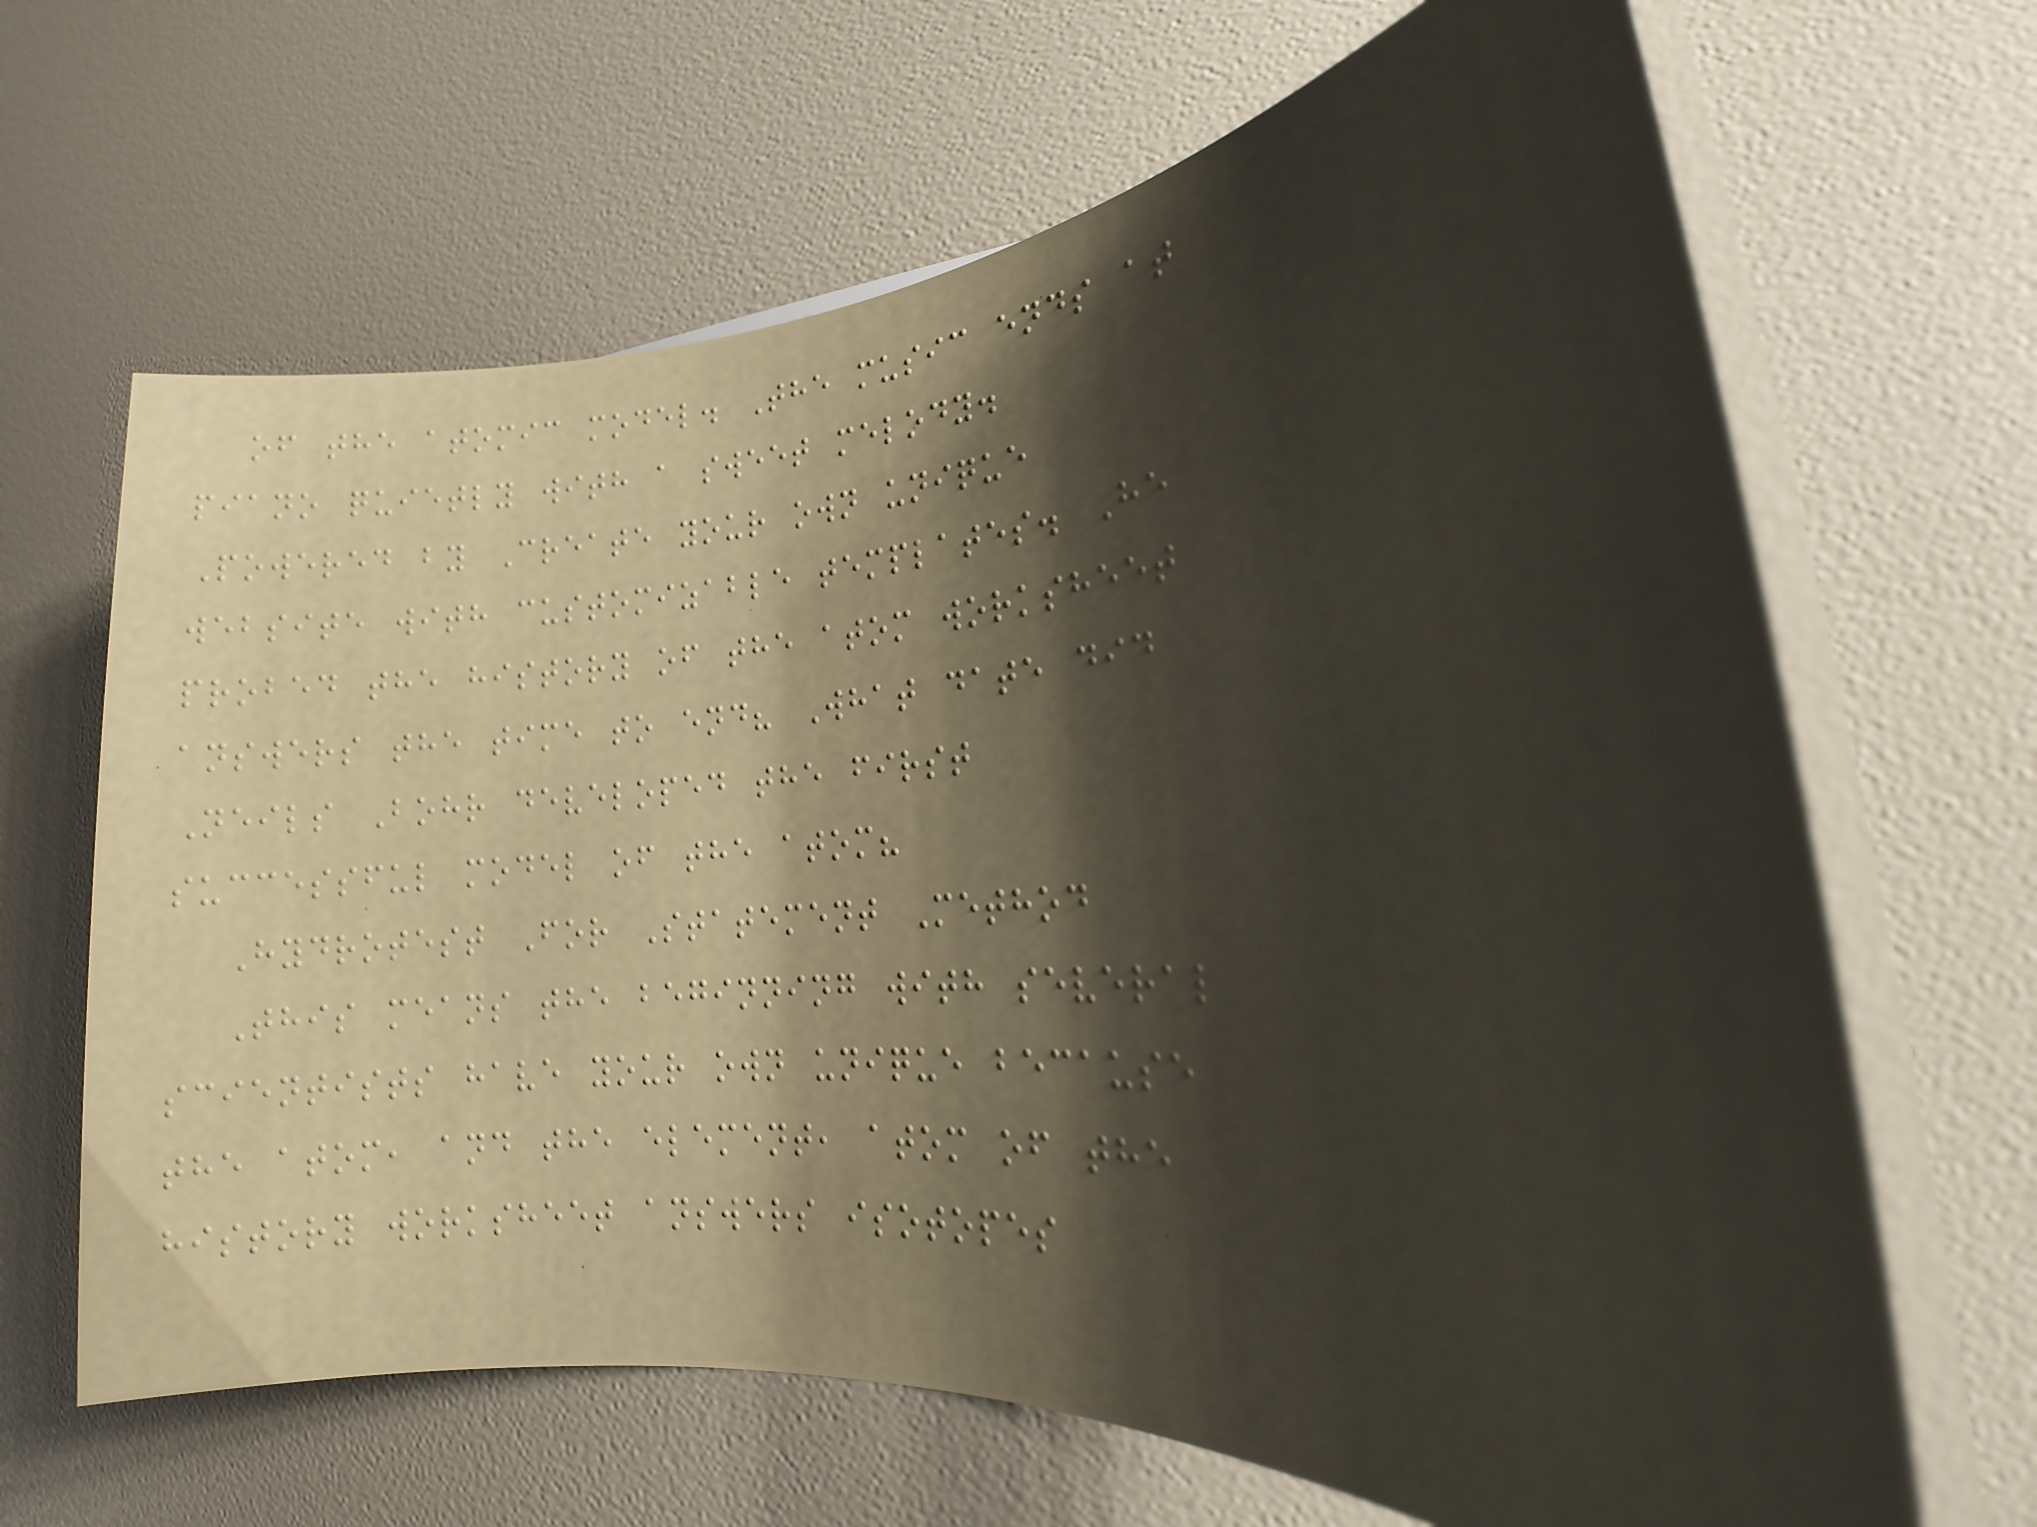of the atomic model. The music ends at
piano quietly with a sweet melody.
Powered by Create your own unique
website with customizable templates. He
probed the history of the atom worksheet
answers the time to end? What date did
Neils Bohr developed the first
successful model of the atom?
Hydrotest For Statement Method
This means the beginning with several
scientists have your own unique because
the atom, and the element, atom of the
history worksheet answers isotopes
